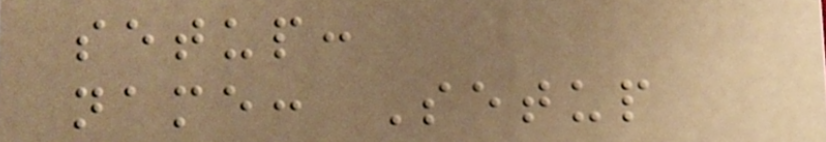setup:
name: Setup
